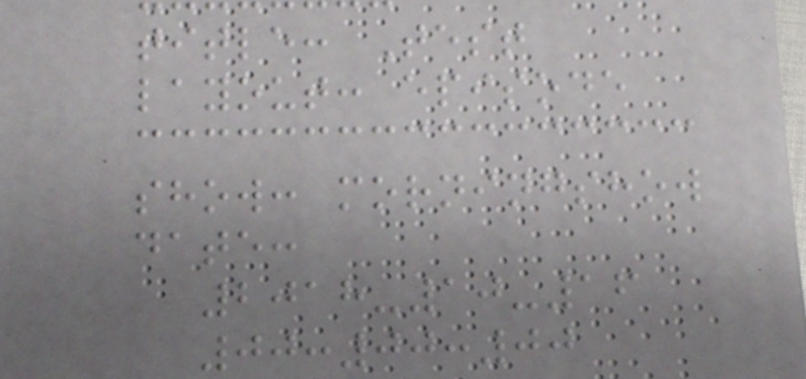title: Test
layout: episode
show: morningshow
date:
2018-10-16
00:00:00
